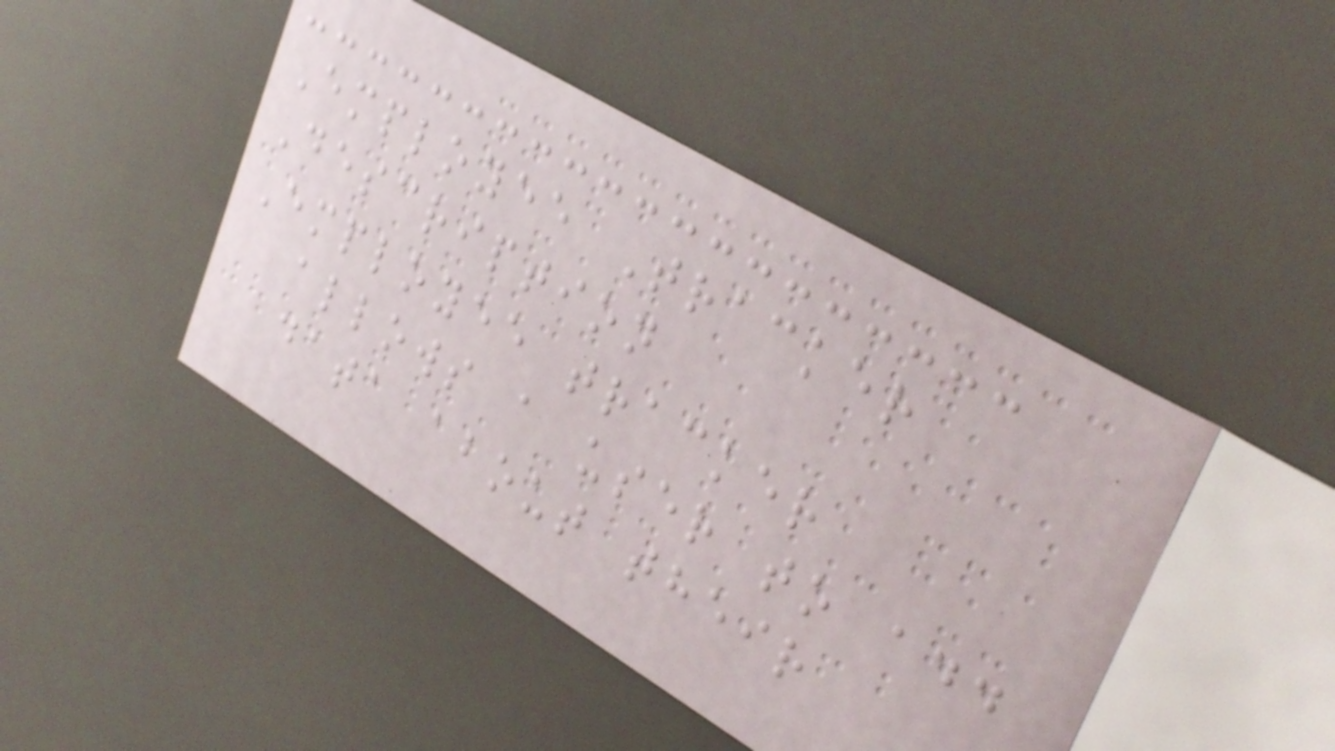Employee Tracker
Description
Employee tracker
allows a user to add
data about their
